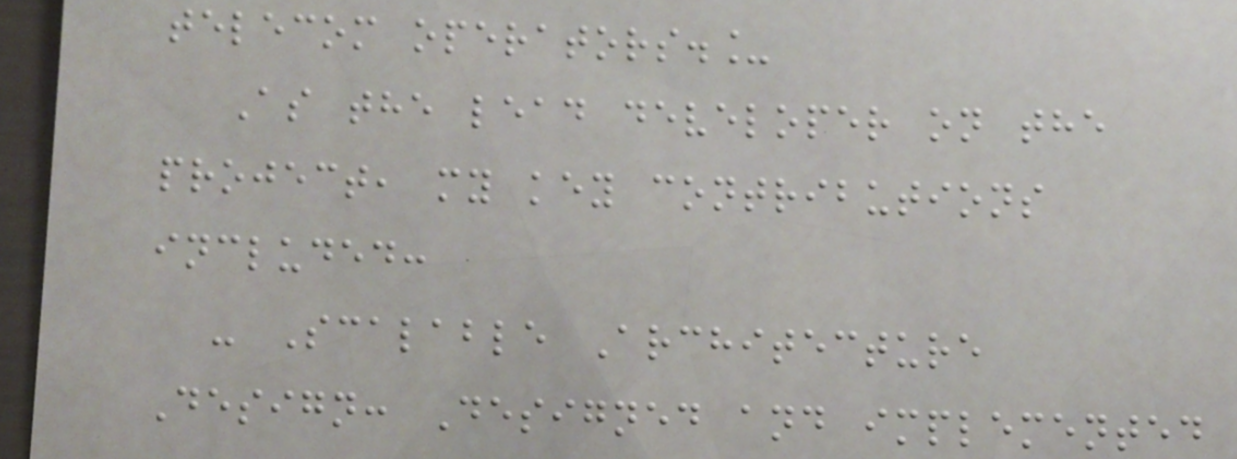telecom operators._
As the lead developer on the
project, my key contributions
included:
- Scalable Architecture
Design: Designed and implemented
